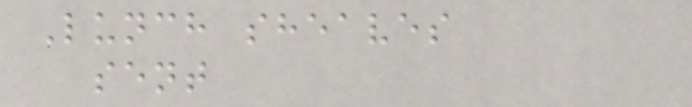Lunch sheaves
sent
